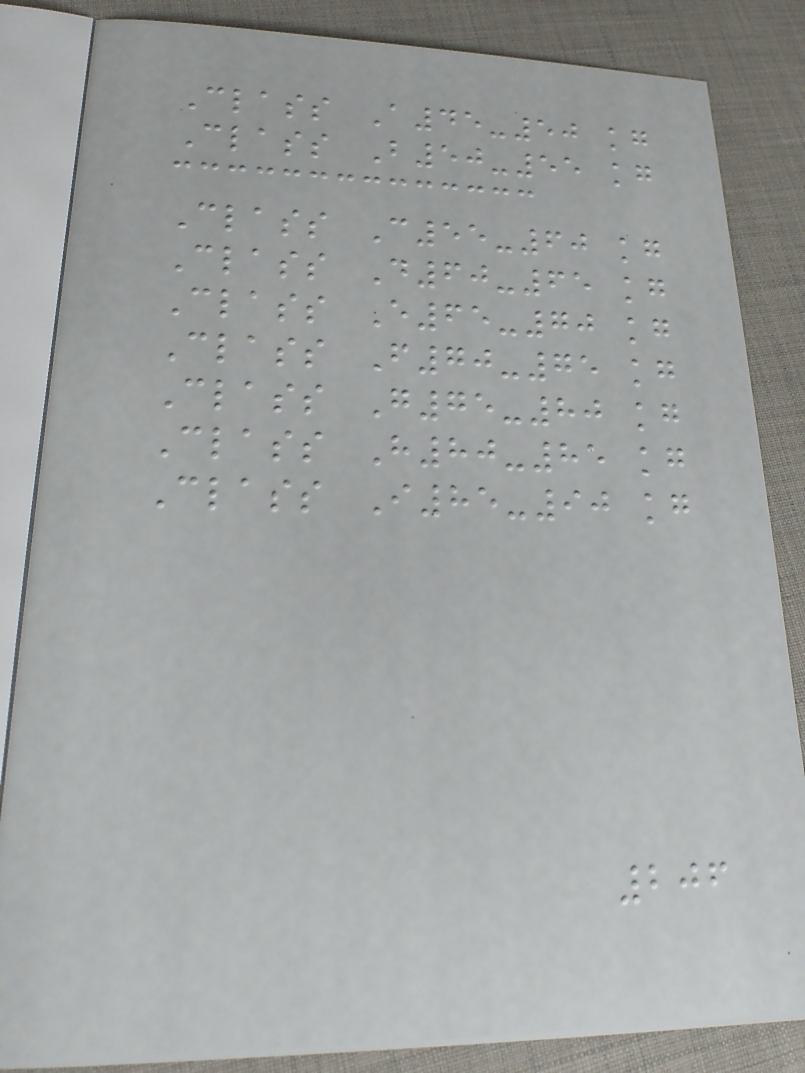Class A45-50 kg
Class B50-55 kg
Class C55-60 kg
Class D60-65 kg
Class E65-70 kg
Class F70-75 kg
Class G75-80 kg
Class H80-85 kg
Class I85-90 kg
206
